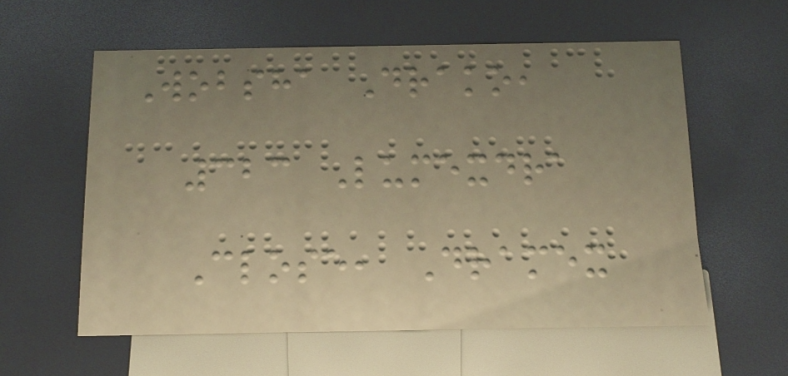Wobsha Drako,
323 Lumexdra
Close, Dramex
